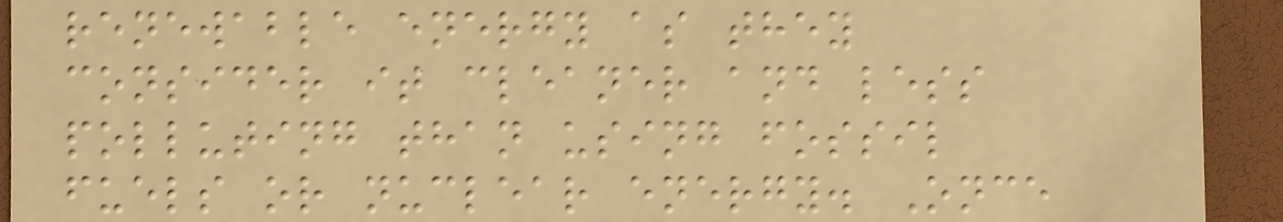renewable energy as they
consider it cleaner and less
polluting than using fossil
fuels or nuclear energy. Once
